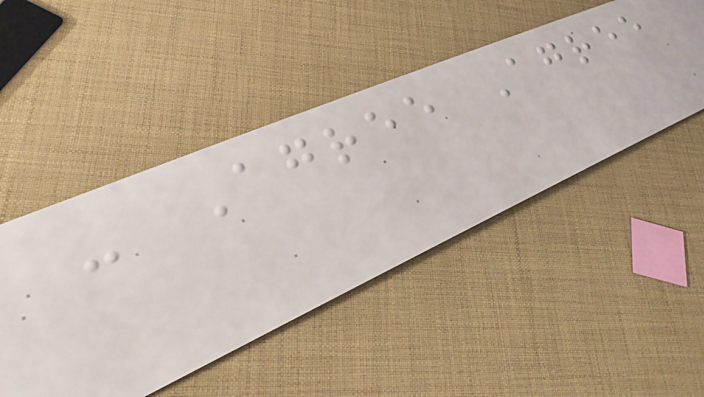- Agree Agree
